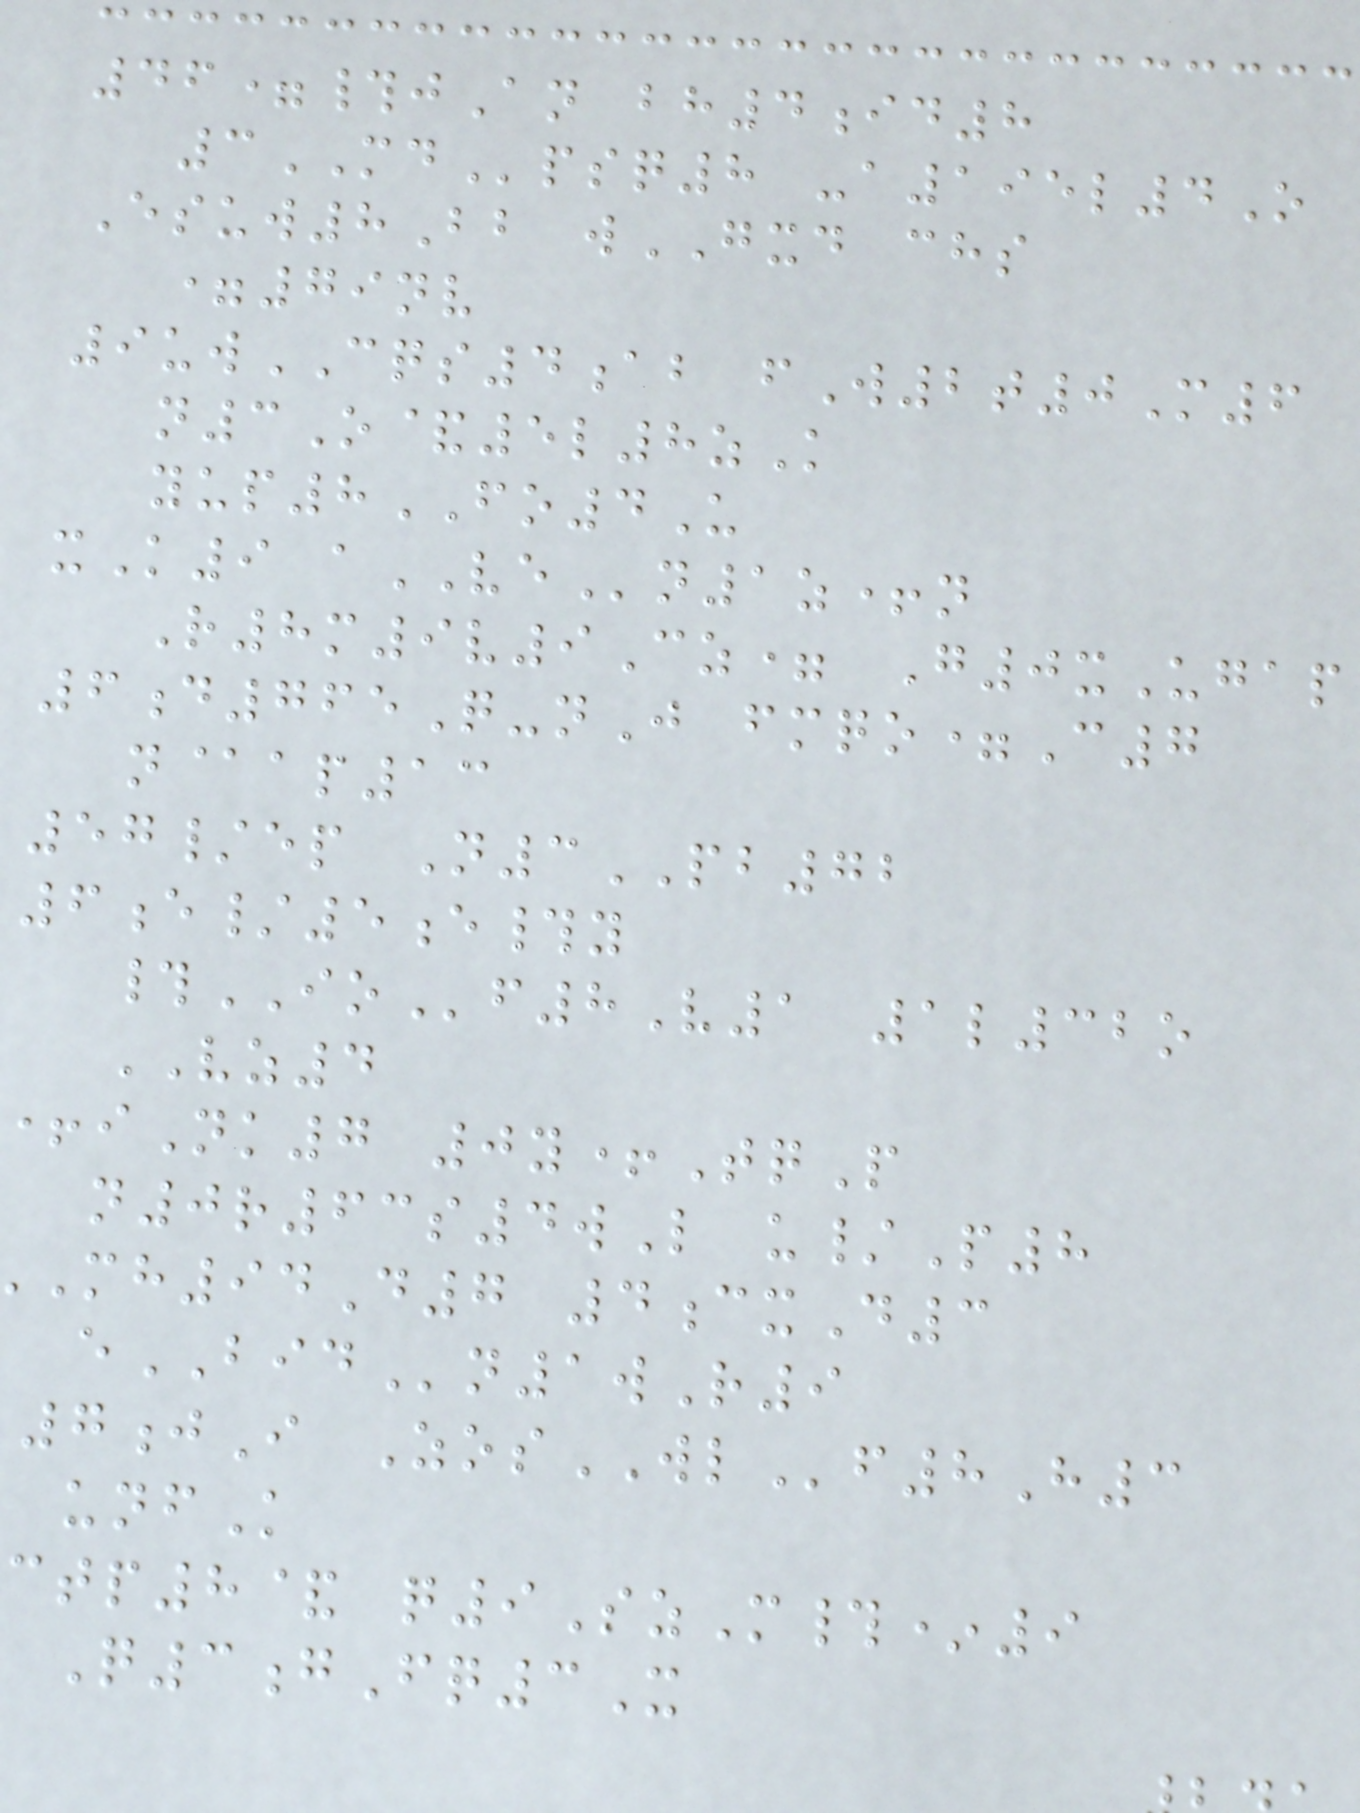46=#jAn bh4id8
3MDpsq8 -a195l4O
Esuw8Bb wGXD chs
=79nv
9uwCQS4ab fW2t0M6
n3O&5l8zK
yup8FO4U
xK9 aVEn1z+n
R8m9v9Cz= G0xUgap
6d765Q-nJ fmqo=C7
n@ap13
57/ep N3PB72
6e/5e#y
#IOf8V1 1l32o
VZ4
iNk7 0y+TqP
n0r63s4wL u/P8
94D7 4cxD3
eBIDn1wR9
7jI ZosWLf8H3
unfK
tp8& q9SzM#*9
Q3gFq3X
